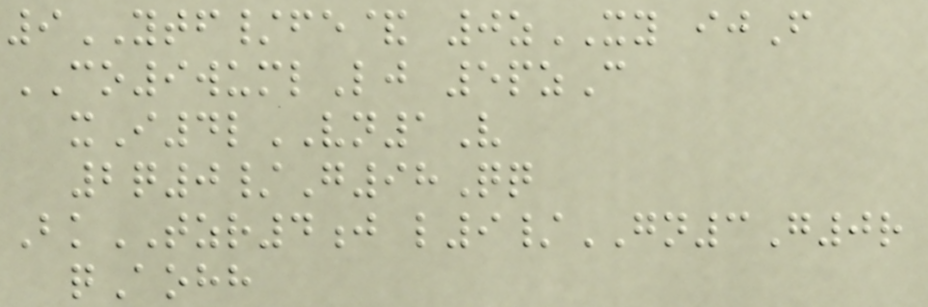9YTF/fe& 0zXY ijF
CO9wumlLj 5pzC
xI4lVN1V
2q0/G98Qq
BkTZR4j l9/GN3G0r
qAohh
